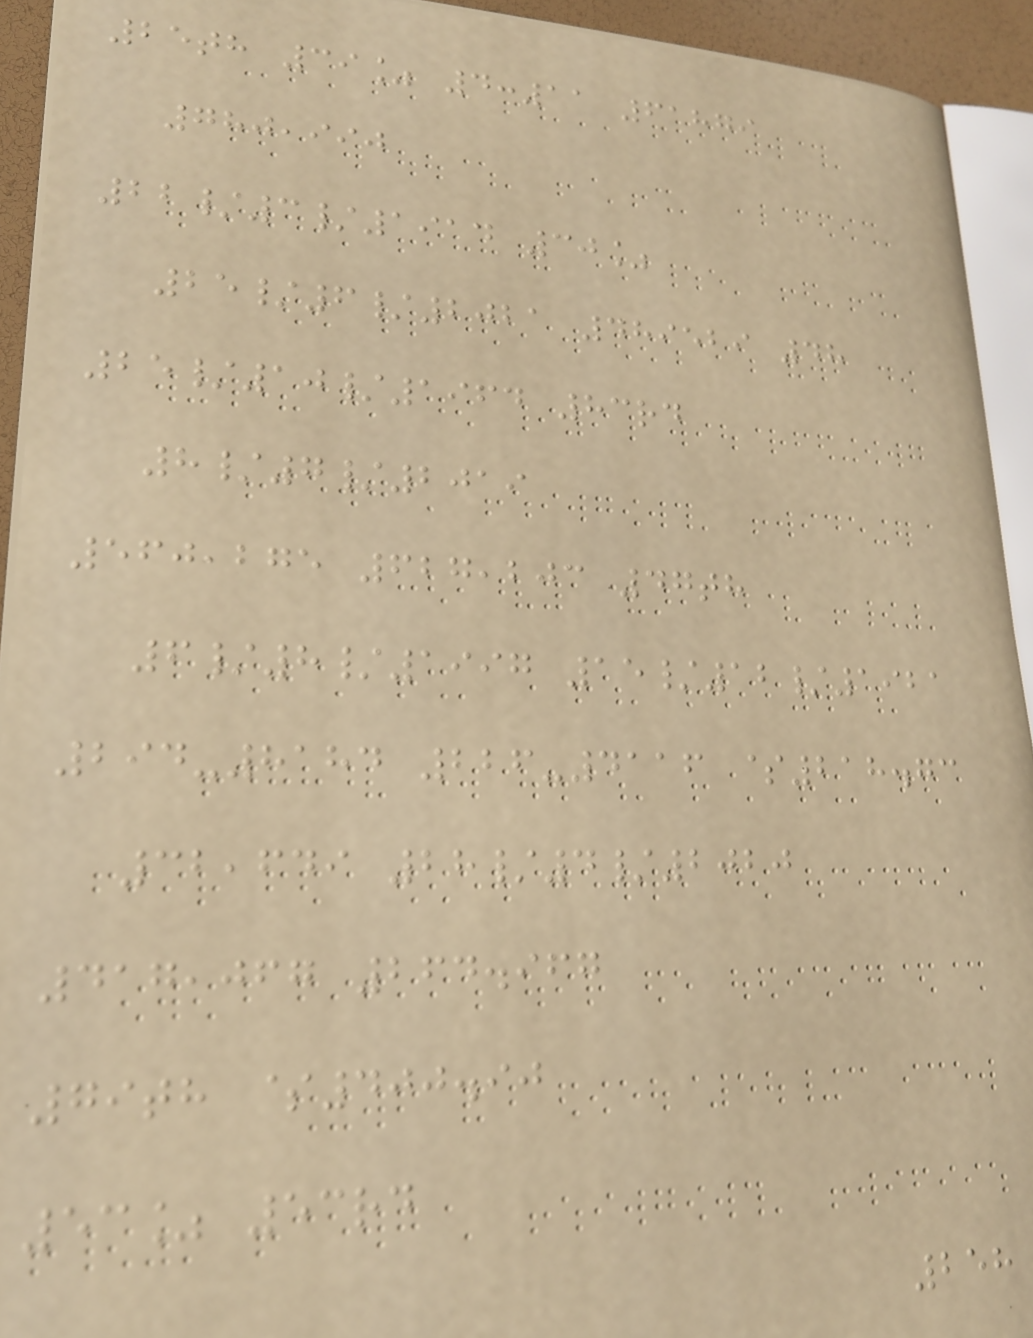25th 39% 4:11 61879
780,990
22/3/1914 30%
25/6/2021 489529 48
25/10/1964 83rd
8/7/2019
560,275 627,203 47th
6/8/1997 15/12/1921
294-8184 226-4116 $218.73
32,649 28/4/2020
417,067 264.967
79th $400.90
53% 53rd
258
